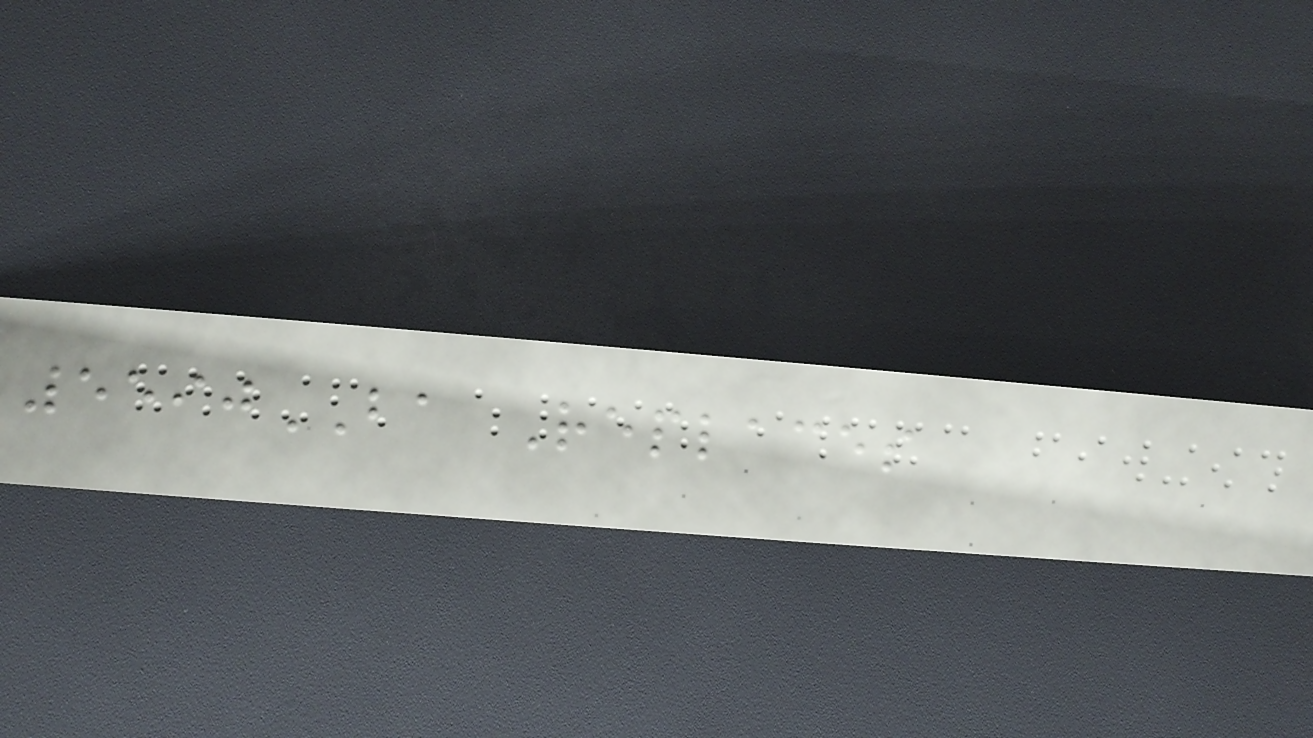5590BA Replaces
